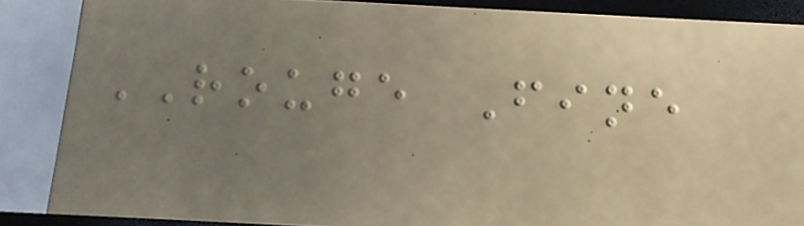ROUGE Fine
